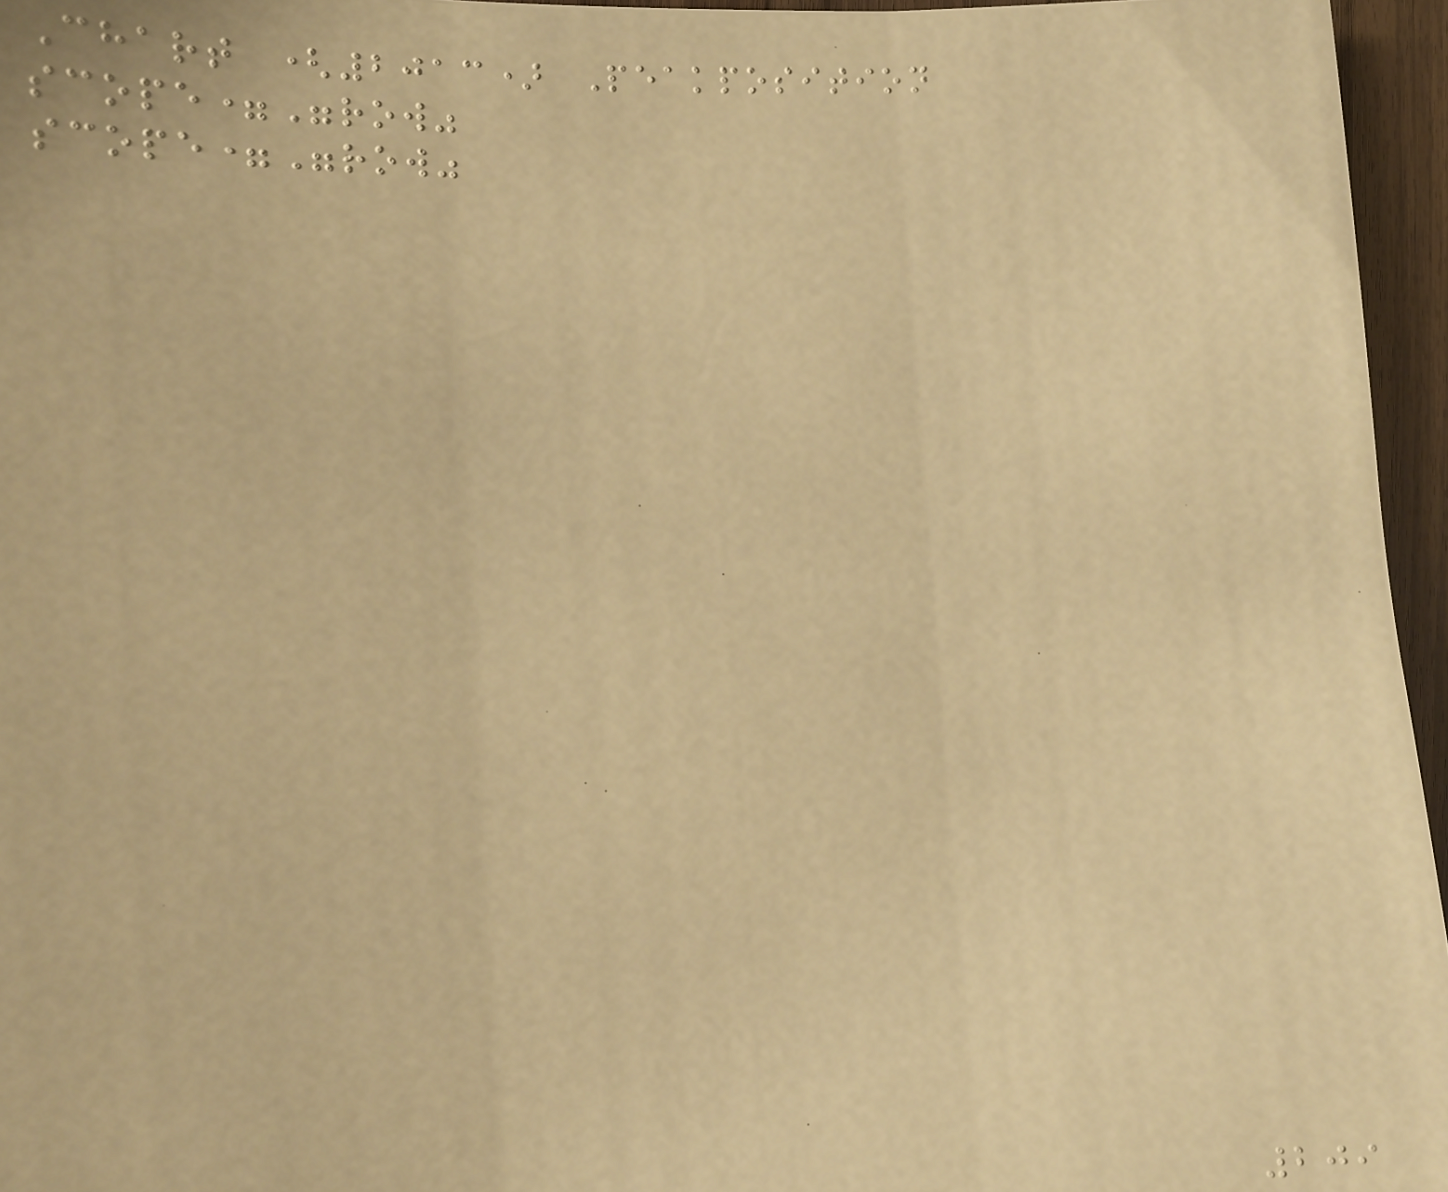Chart (2013) Peakposition
scope="row"
scope="row"
209
